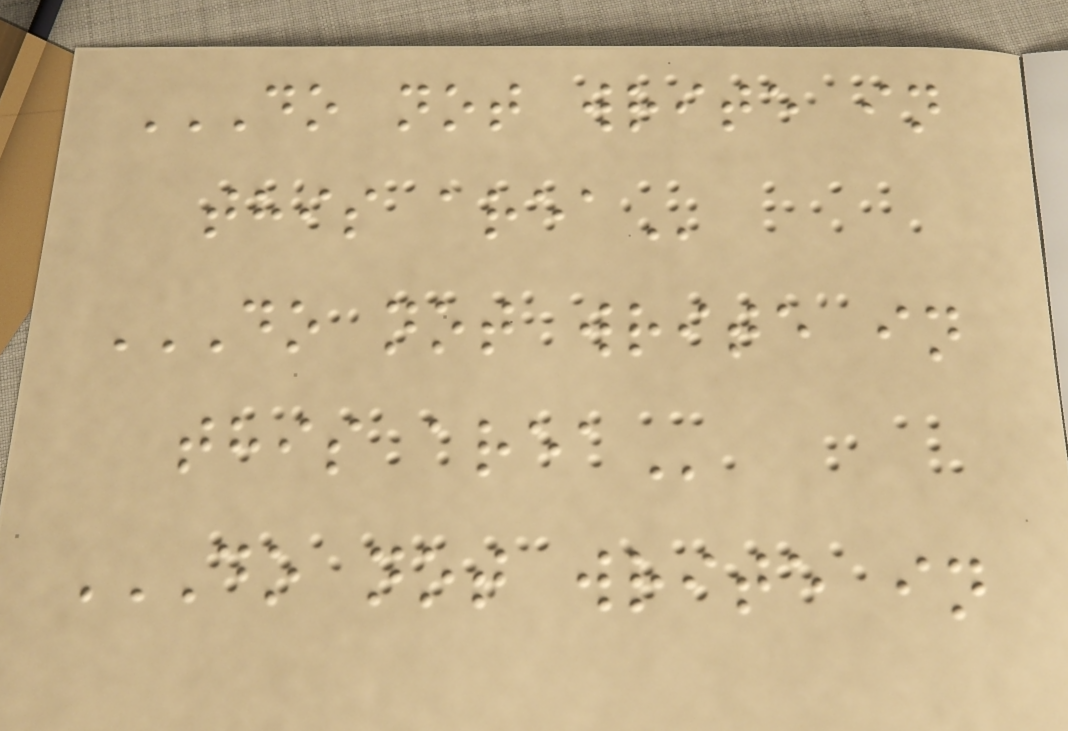DO NOT WRITE IN
THIS AREA
DO NOT WRITE IN
THIS AREA
DO NOT WRITE IN
